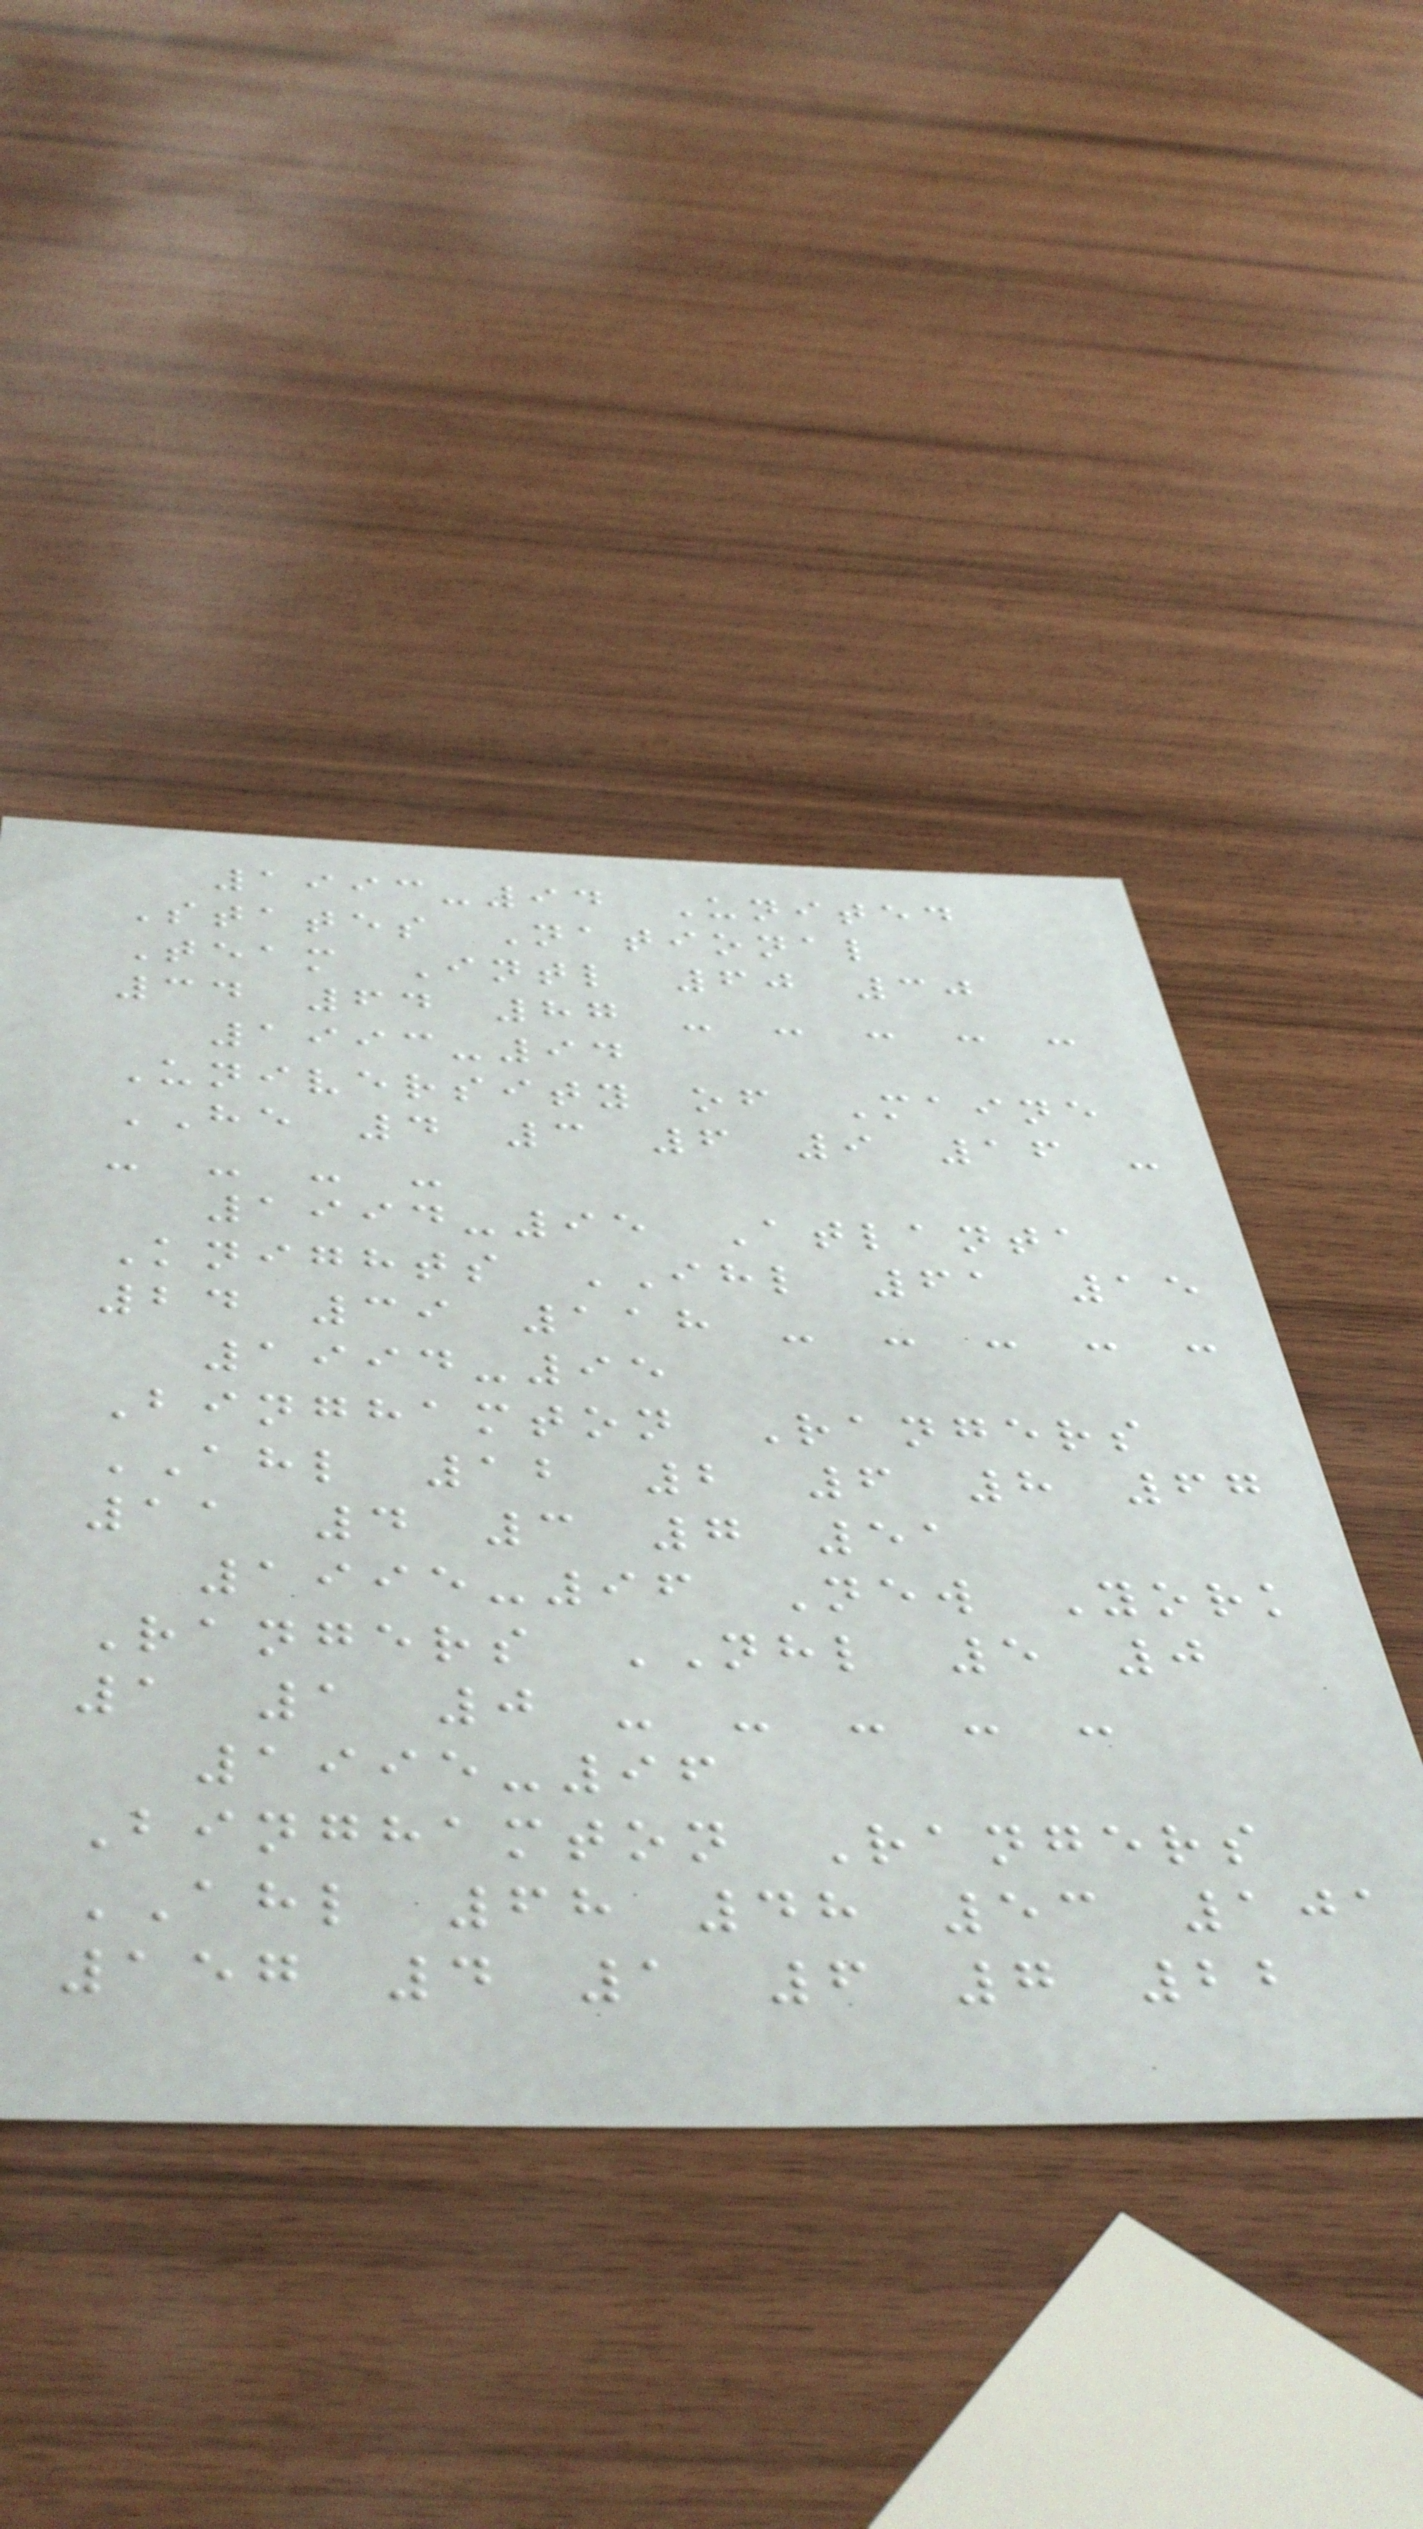1993-94 United
States National
Team Intl 60 30
34 64 87 - - - - -
1993-94
University of Maine
HE 4 3 6 9 16 -
- - - -
1994-95 Atlanta
Knights IHL 61 15
24 39 118 - - - - -
1994-95
Binghamton Rangers
AHL 12 2 6 8 67
11 4 3 7 51
1995-96 New York
Rangers NHL 5 0
1 1 0 - - - - -
1995-96
Binghamton Rangers
AHL 68 48 53 101
157 4 1 6 7 22
